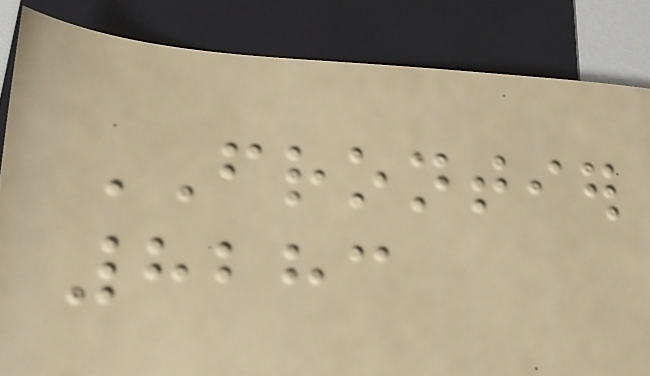FRONTIER
8283
